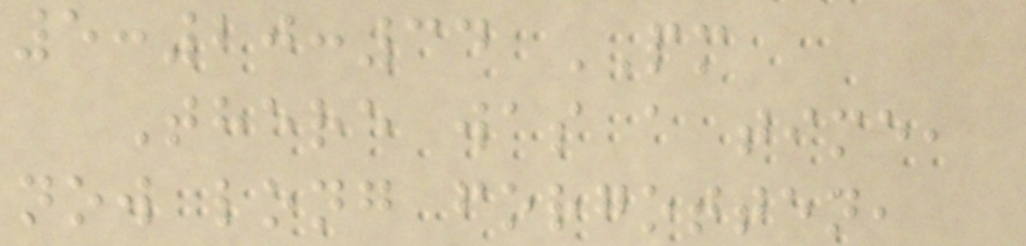5:20:34 PM
There was a time,
now long forgotten,
